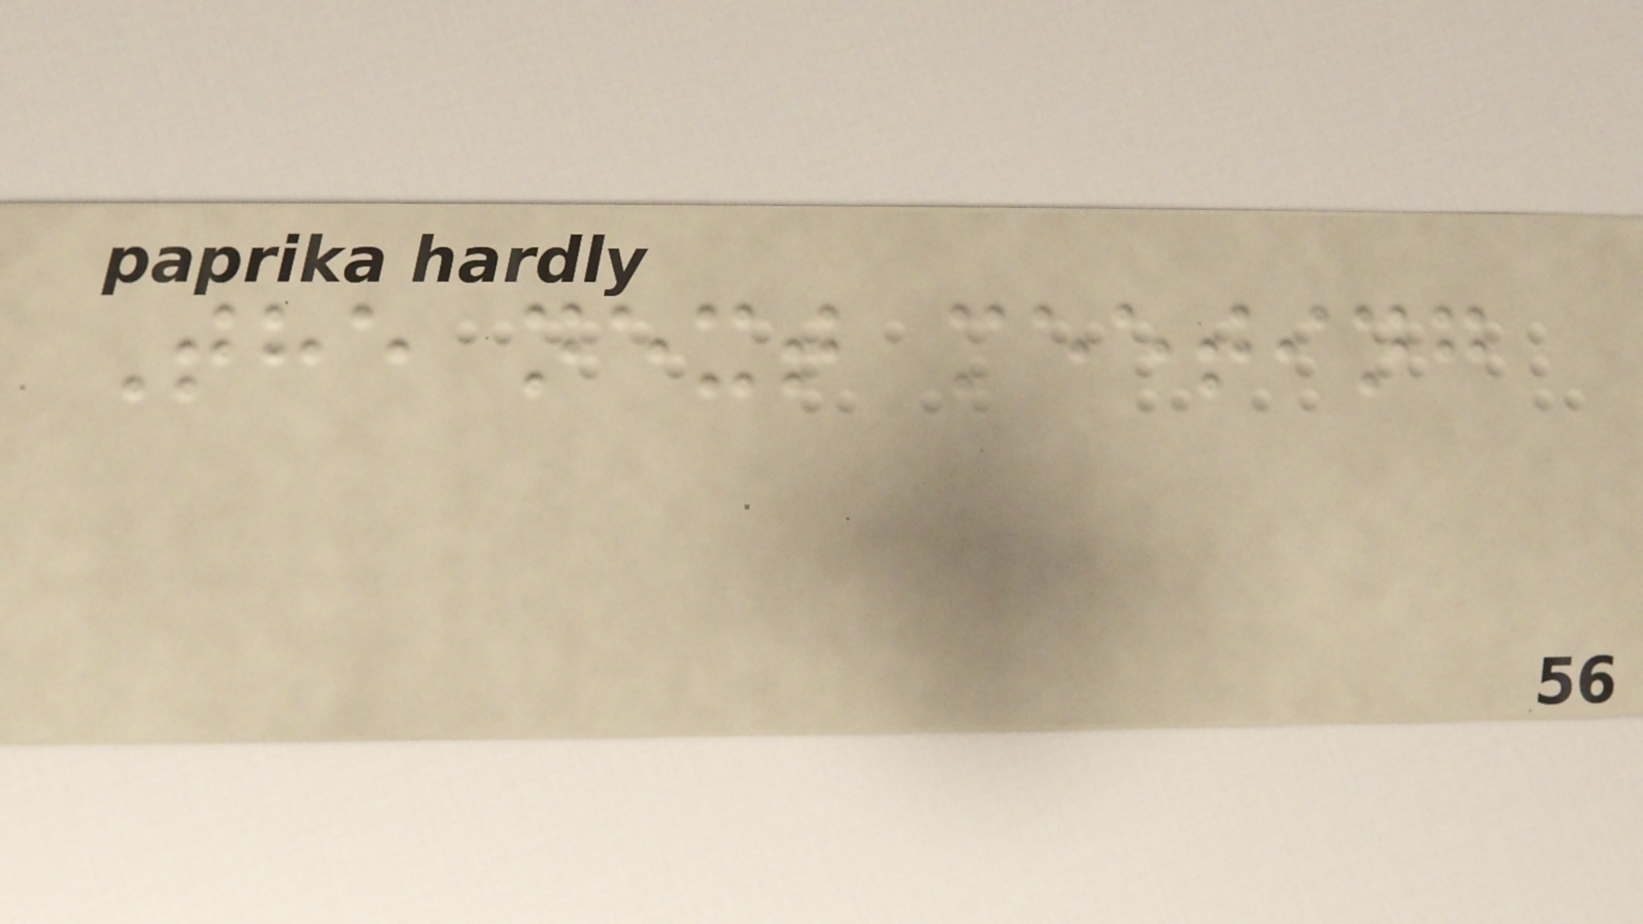The next meeting
